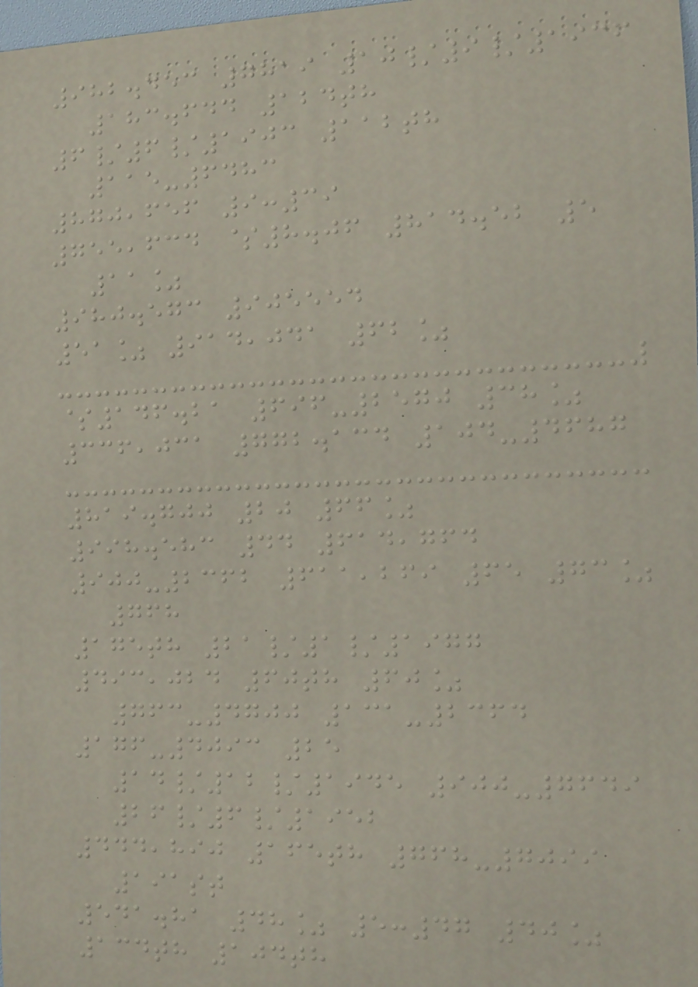982.453 7819 10/9/1936
183.644 124th
6/6/1903 112th
115-6483
870,656 9:39
755,634 $8.06 814.52 5
11%
980.573 905554
51% 914,041 62%
$146.21 696-2570 38%
336,031 772.134 104-4687
819.700 20 66%
998.583 44 614,764
900-2362 611,269 65 73%
768
175th 21/1/1977
493,024 60th 60%
763-4700 131-2364
176-4093 25
14/12/1945 900-7649
26/6/1952
444,890 165th 768-7099
191st
541.81 48% 5:47 40%
134th 104th
